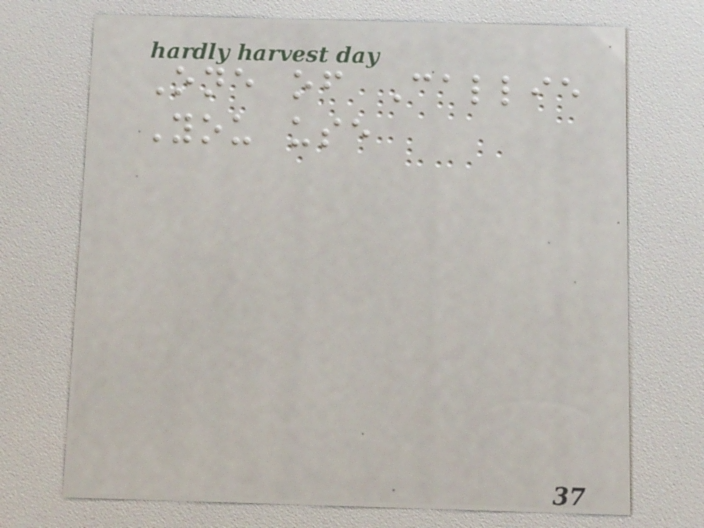One of Callie
You use
